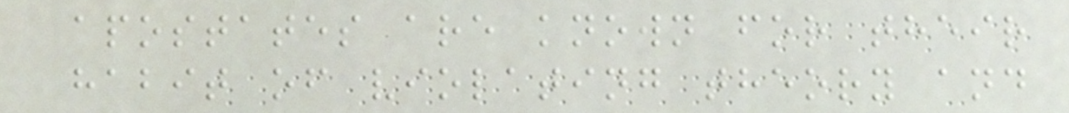apostates are known for their
habit of violating theory and
